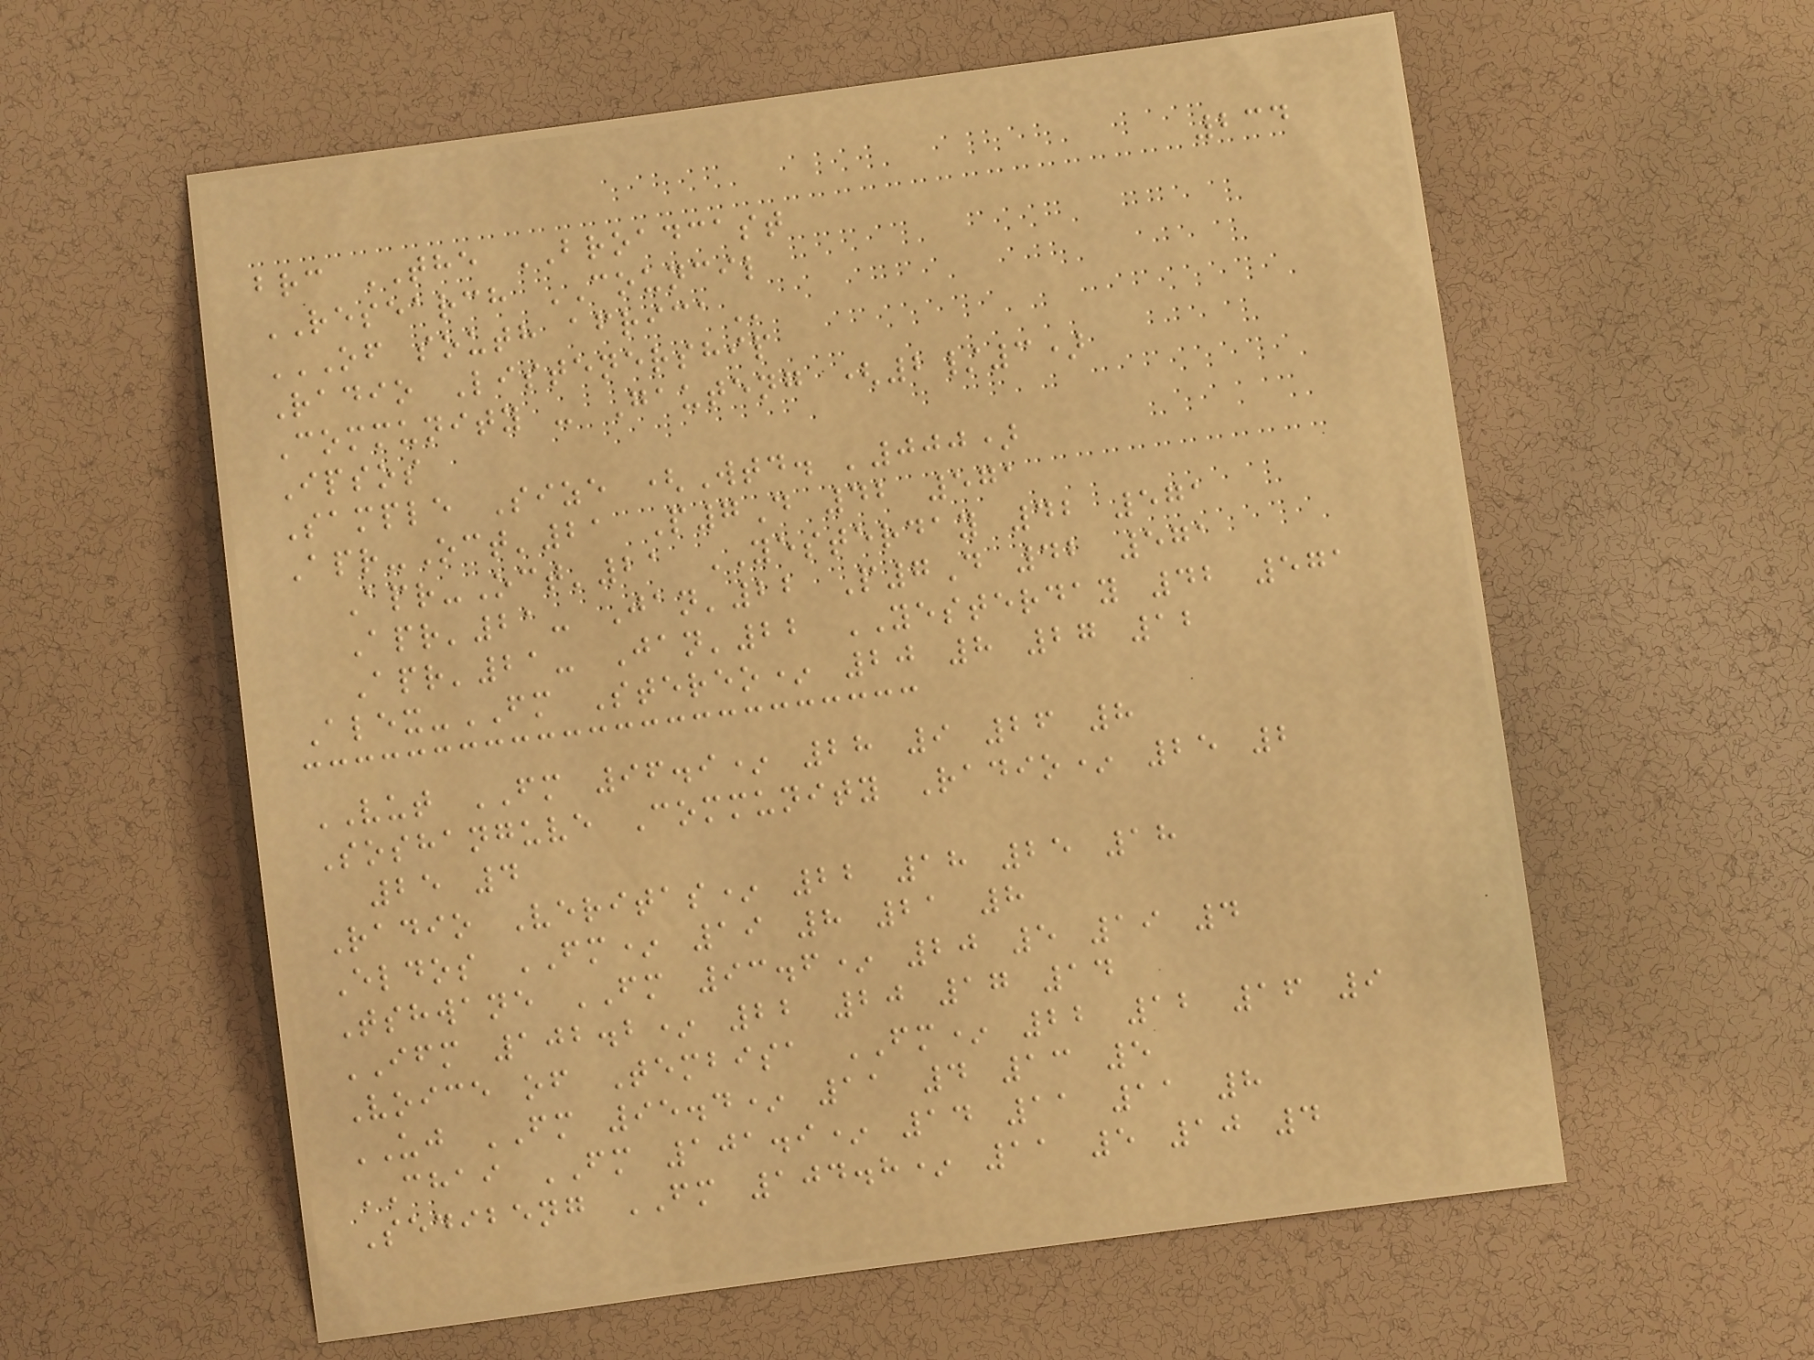234
brc THE BROADCAST
RESEARCH COUNCIL
OF SOUTH AFRICA
Radio Listenership
Community - Gauteng (2/3)
Ipsos
Sample Size (Wtd. '000)
Apr-Oct'21 P7D 42 571
Apr-Oct'21 YESTERDAY 42 571
Apr'21- Jan'22 P7D 42 571
Apr'21- Jan'22 YESTERDAY 42 571
Alex-FM Stereo* 20 8 27 12
VUT FM 96.9* 28 9 26 8
Soshanguve Community Radio* 25 2
25 4
Radio Veritas* 22 18 25 18
Eldos FM* 19 8 21 8
Tshwane FM 93.6* 20 5 19 4
IFM 102.2* 22 20 17 14
Voice of Tembisa FM* 22 12 16 9
UJ FM 95.4* 11 4 13 5
CHAI FM 101.9* 14 11 11 8
Sedibeng FM 104.8* 11 5 10 4
